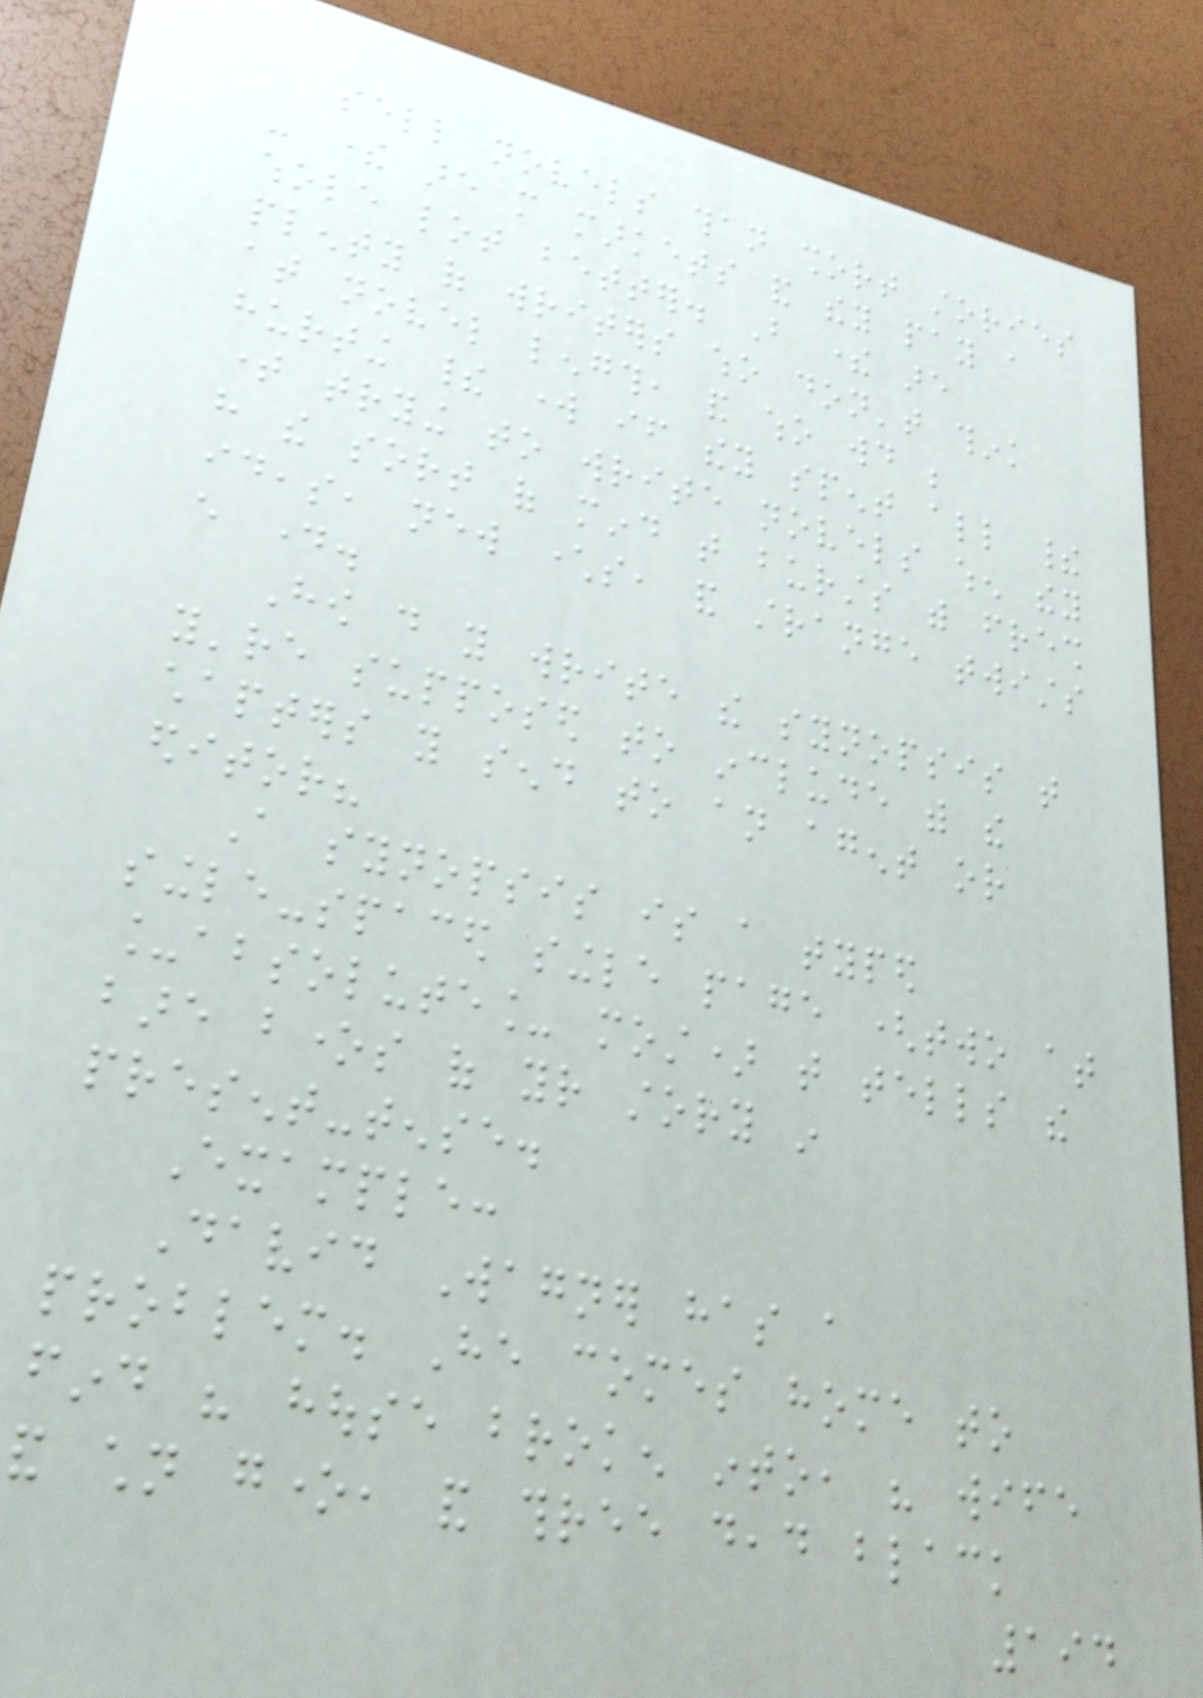sell novels than short stories
- there are more markets and they pay a
whole lot better. But there are
plenty of writers who don't think
at novel length, and who would be
hurting their work if they spent all their
time trying to write novels when they
have the sort of mind that bursts with fresh
ideas, new characters, and strange twists
every day.
How do you write the synopsis that
you're supposed to include with the
chapters you send to an agent or
editor?
A synopsis is a typed
single-spaced single page (two at
_absolute_ most) that tells the
bare bones of your story in
present-tense.
Example:
David Wagner has a
problem. He comes home to
find his house broken into, his wife
and children gone, and three dead black
194
